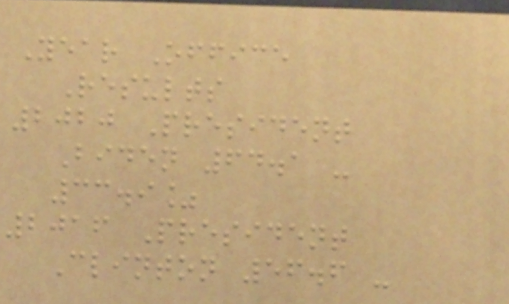Year Office
Results
2020 President
Biden 64.1 -
33.9%
2016 President
Clinton 56.6 -
